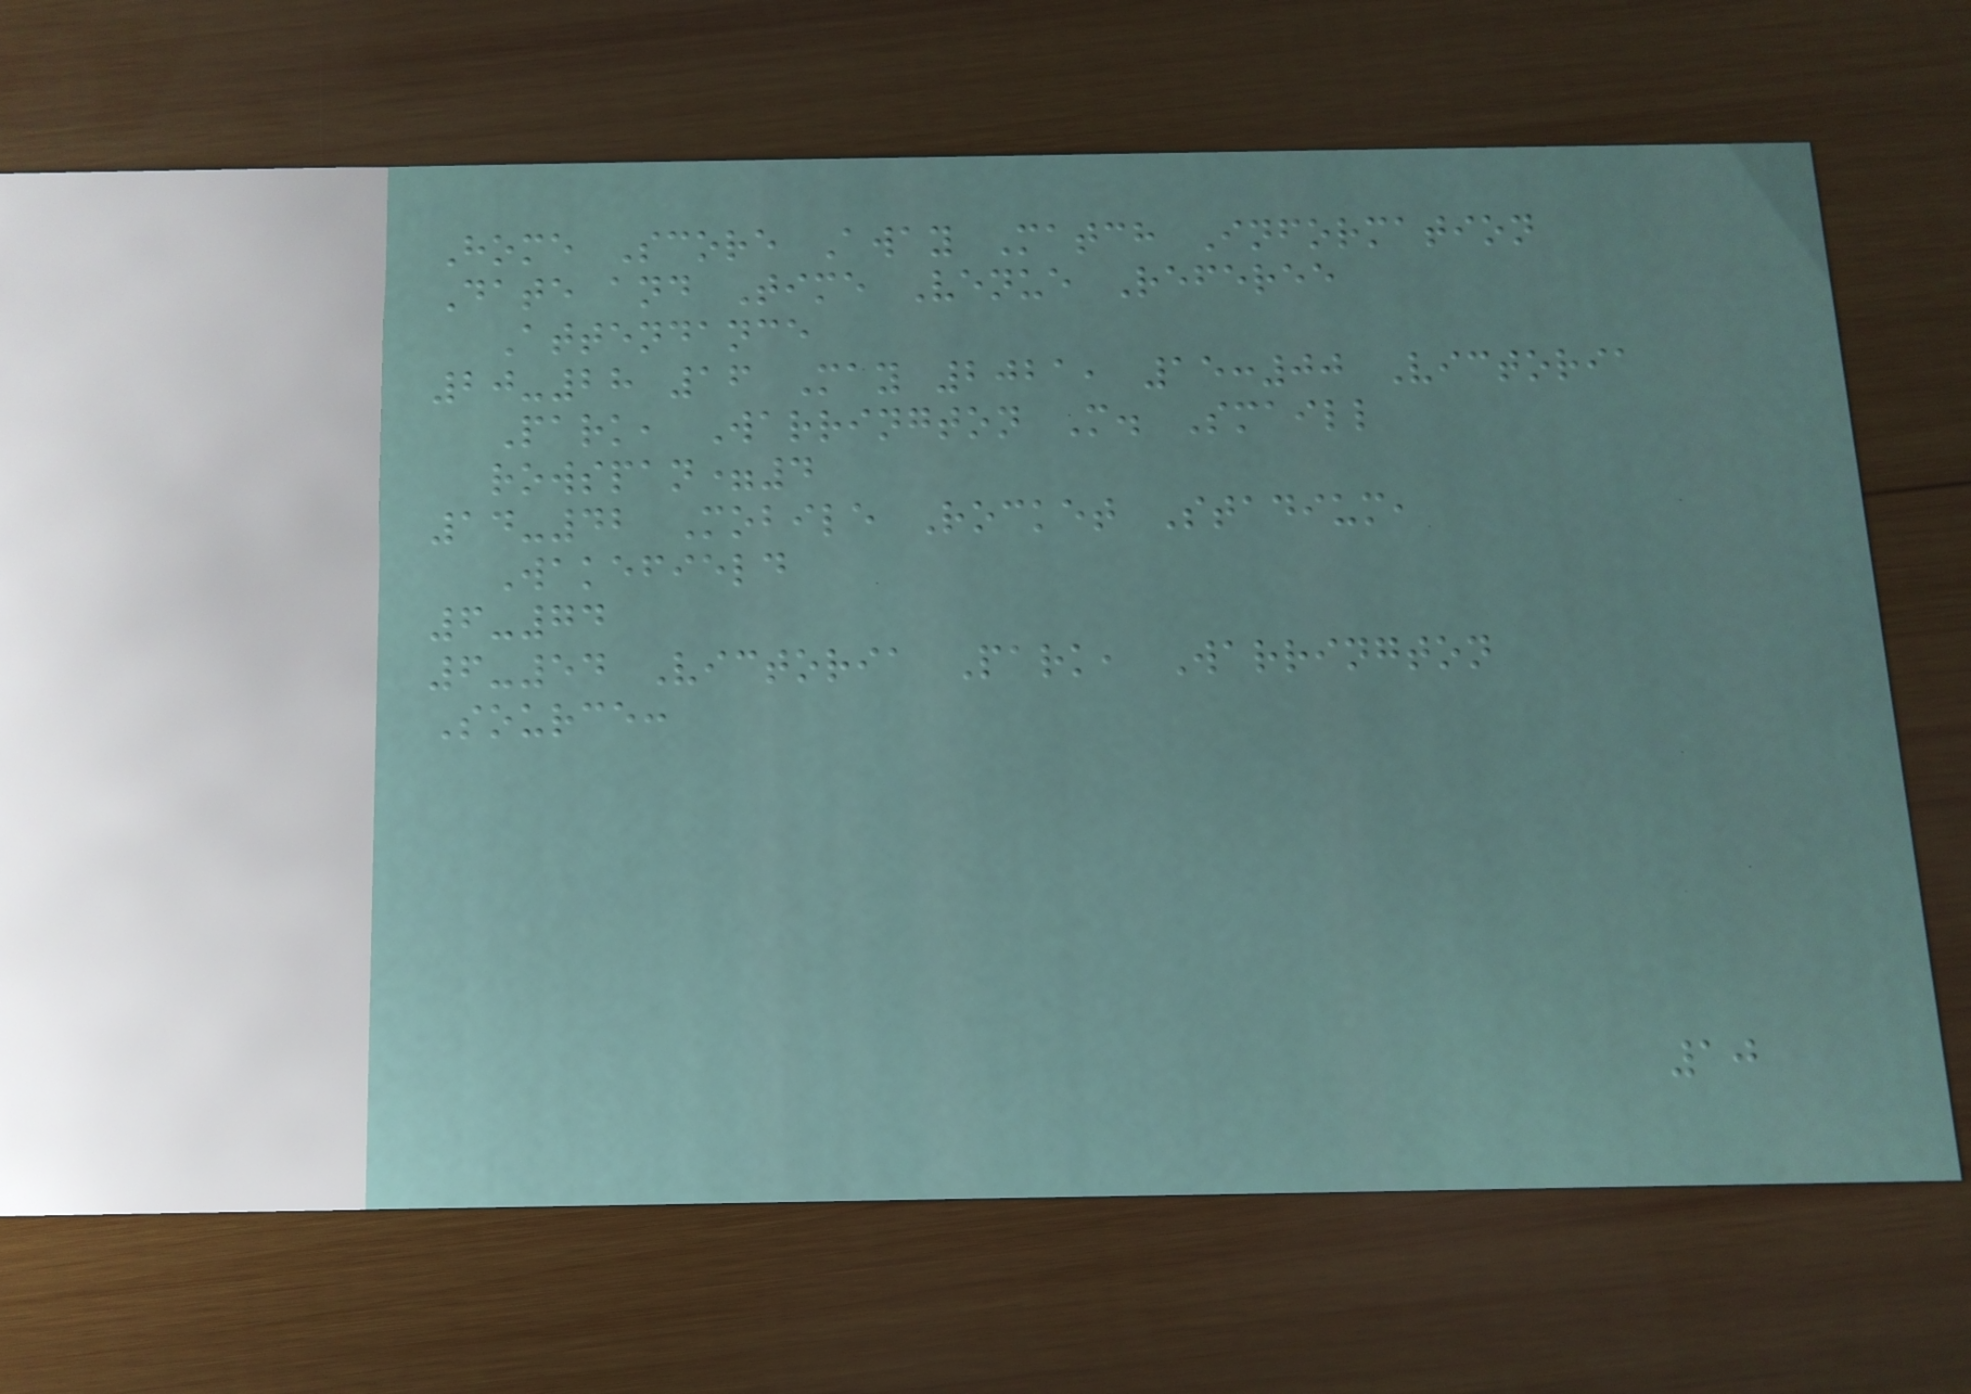Home Score Away Match Information
Date and Time Venue Referee
Attendance
20-28 16 May 2021, 15:00 Victoria
Park, Warrington M. Smaill
rowspan=4
14-42 Mobile Rocket Stadium,
Wakefield
6-74
6-54 Victoria Park, Warrington
Source:
10
